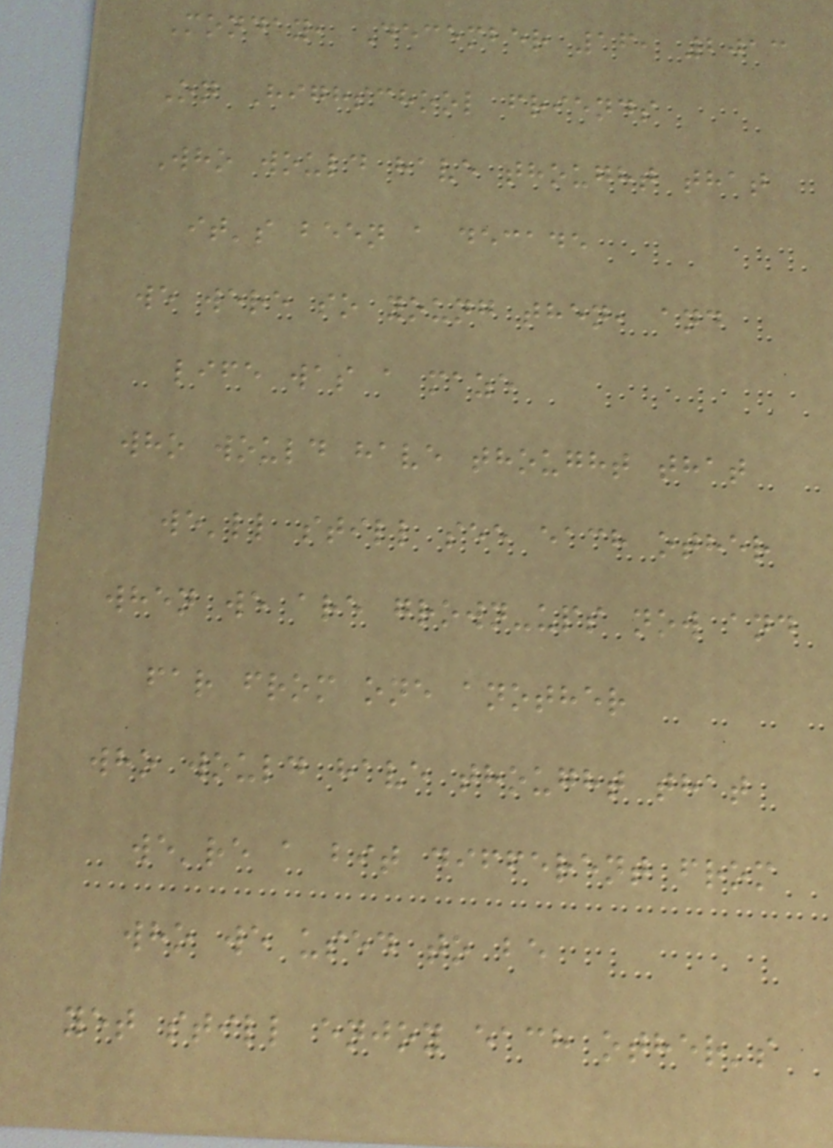Monday, December 16, 2013
On Highschool friends
Who would have thought that
it's been a decade
we were so young then, and
life was a maze
who would have thought that
we'll still see each other
when we are grown-ups now and
far from one another
who would have thought that
we're a bit different from
who we used to be
yet still enjoy each other's
